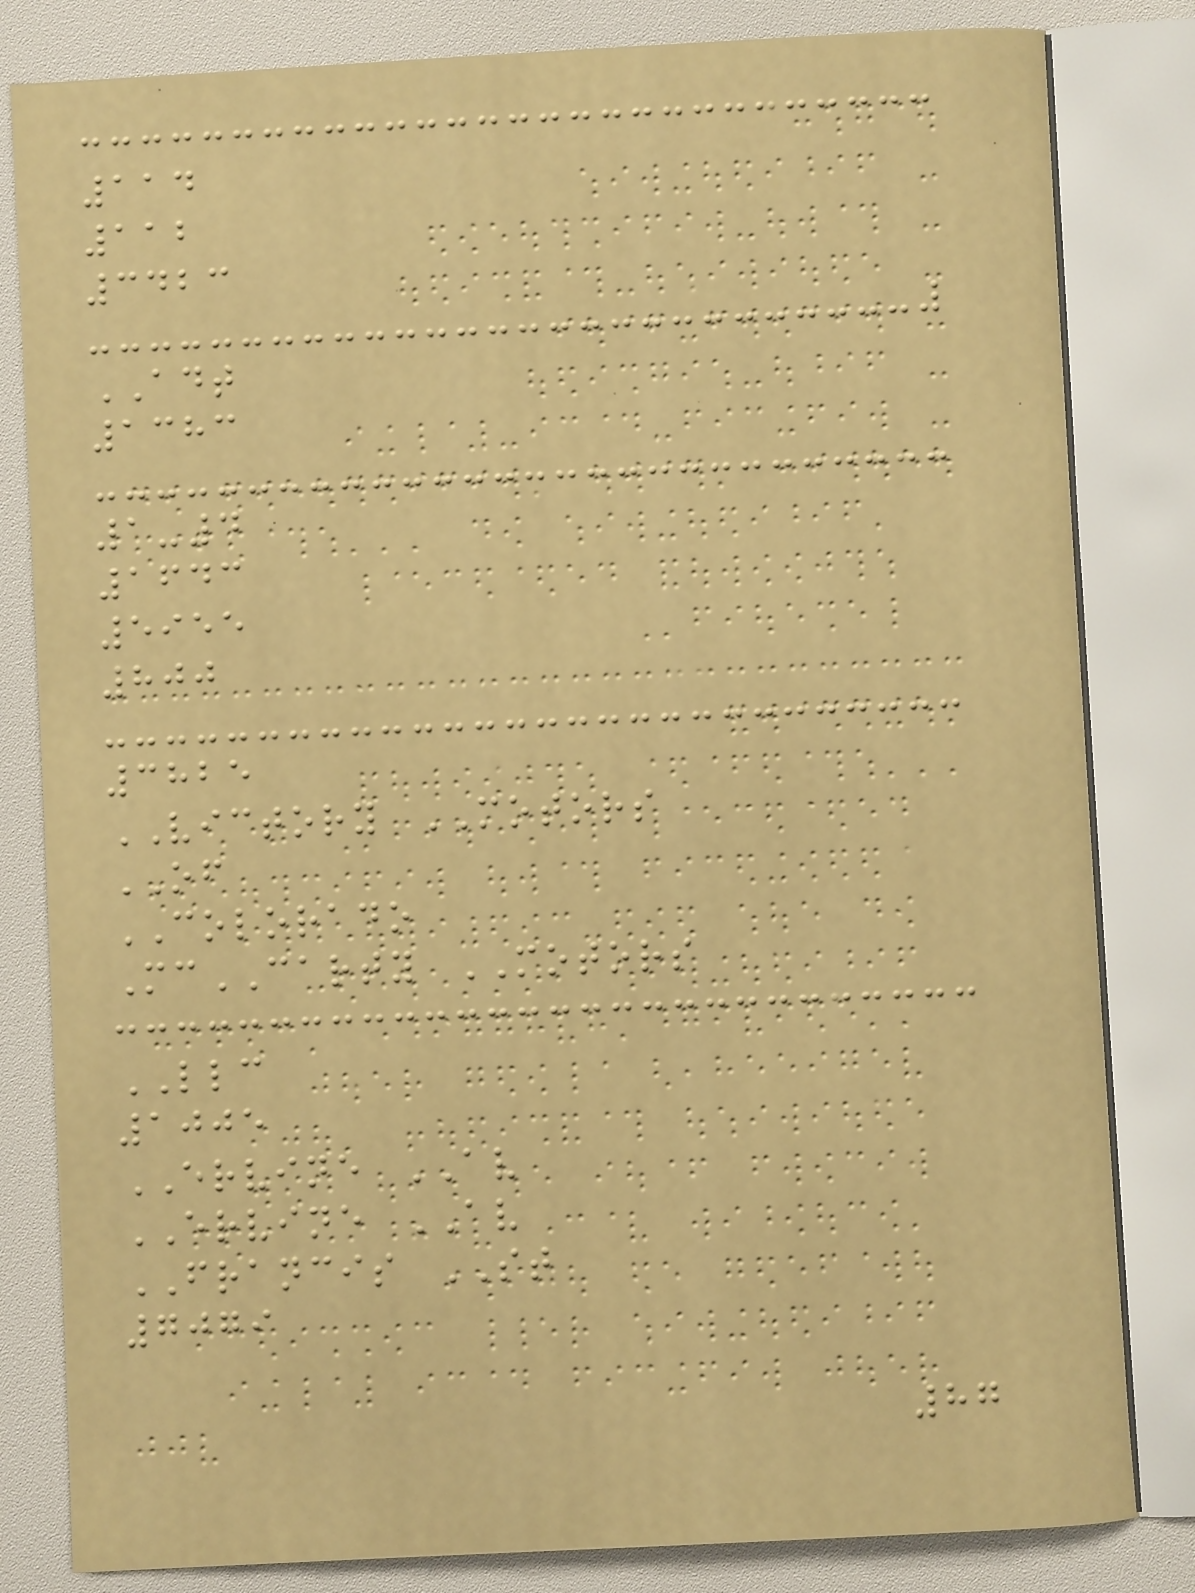114
112
3423
ADT
1383
1-4
1643
5955
800
3825
VICTORY MOTORS
OF
COLORADO
McCARTY MOTORS
LLC
1005
ERVINE AV
ERVINE AV
FRANCIS ST
7079
87
